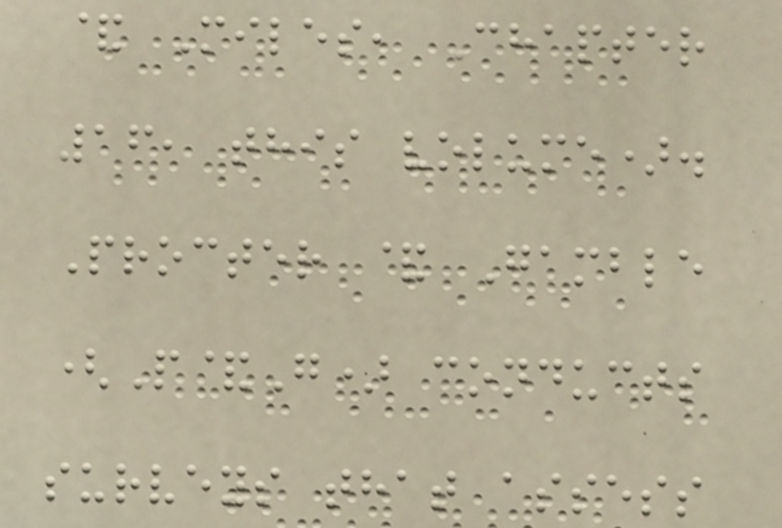& Miles, Chapter
16, this volume).
Procter & Gamble
(P&G) conducts
surveys that assess
